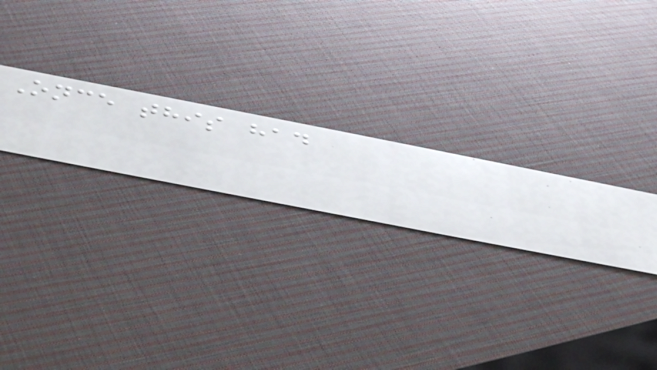Once this had
